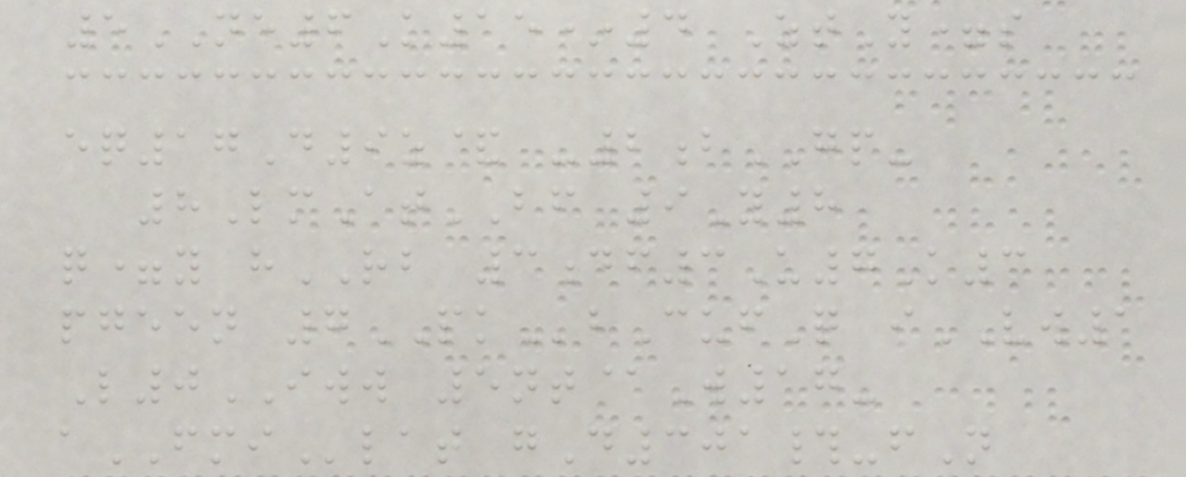5NE6K15*4 ZtY=s
eq17D9z& -2bGP-
8LmAtBF 9Y8
q=y hRB 3df3U7K3
pgeen 7PKbCufQ iVW1
L0IWW 5nt@W17-
aFMIlat gD301#-fN
